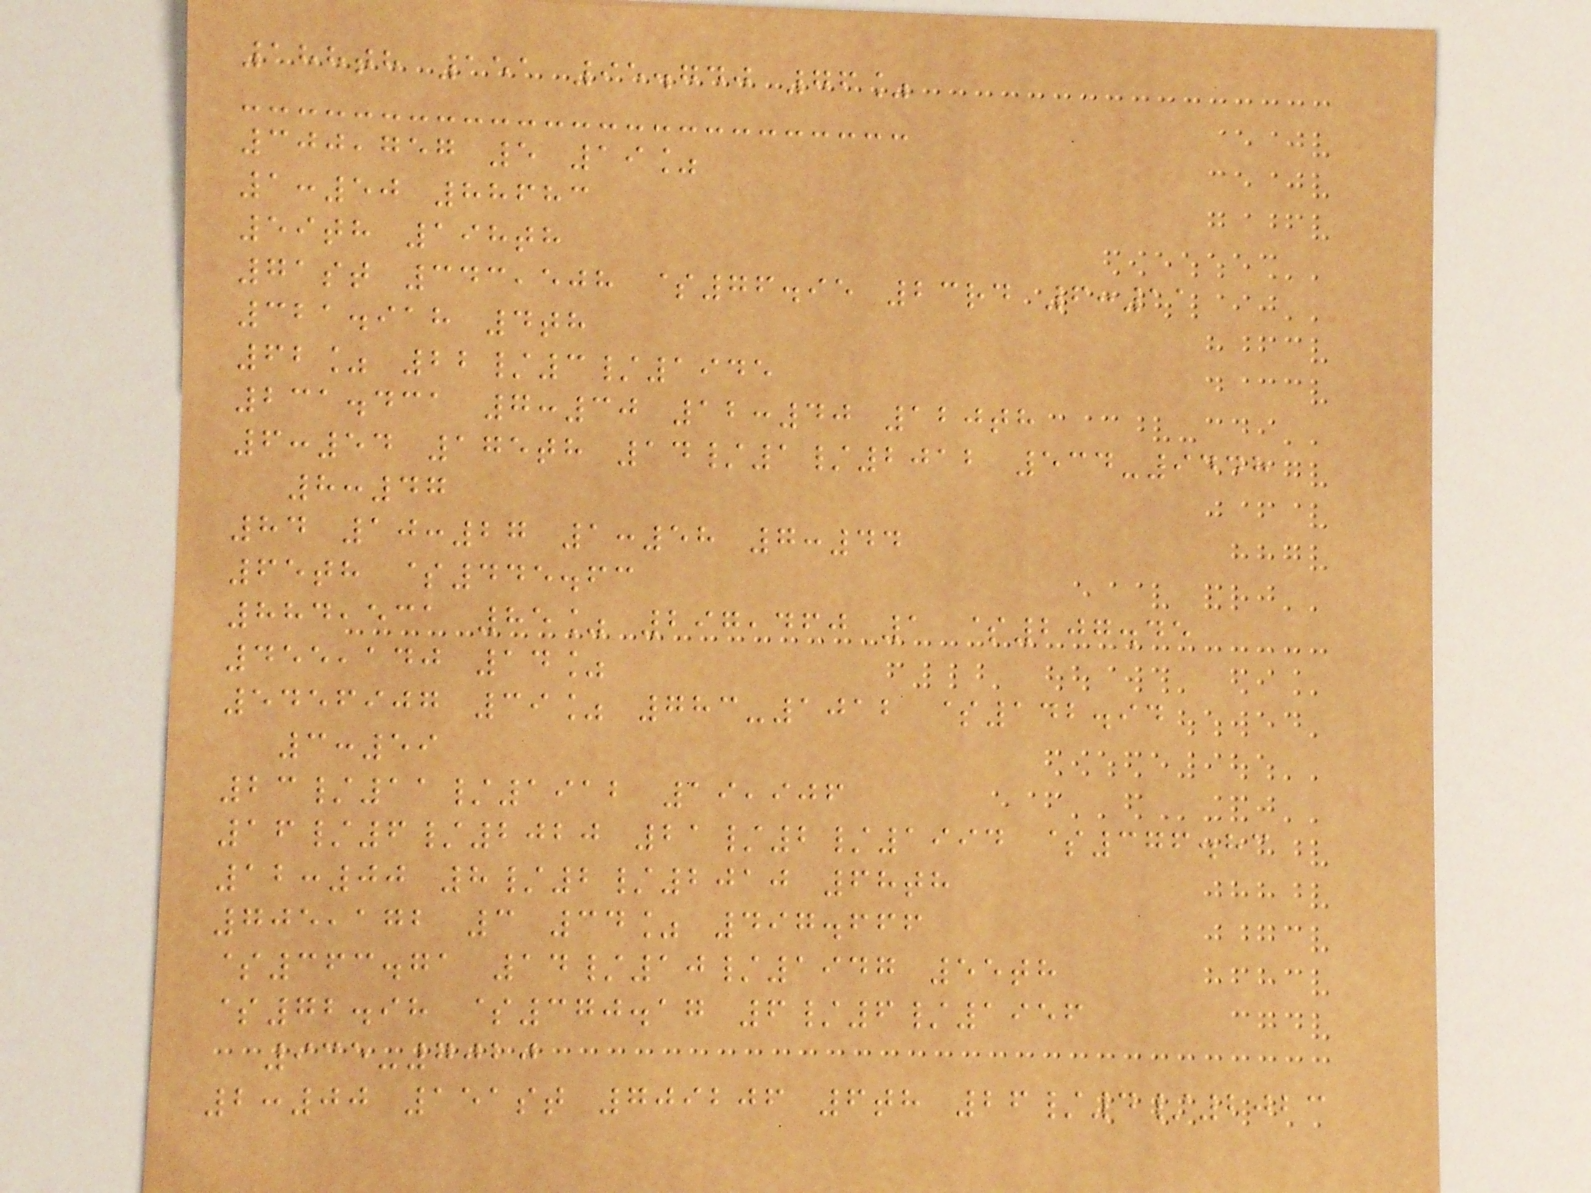188th 151 95.740 76%
300,757 5 19%
1:50 88683
59th 198th
71st 343,508 $76.95 23rd 6:11
321.918 4th
62% 22/3/1945
231.431 7:30 12:40 120th
6:54 175th 14/1/2012 534-9448
8:47
84 10:27 1:58 7:44
65th $445.63
884,531 85% 297,460 1 $207.45
455,140 14%
5456907 39% 783-1012 $142.94
3:59
23/11/1912 19,906
16/6/2020 21/2/1994 $376.83
12:00 8/2/2010 68th
705,172 3 34% 497.666
$363.71 14/10/1947 55th
$72.98 $370.17 6/6/1956
935-7020
2:00 151st 709206 6th 26/4/2023
